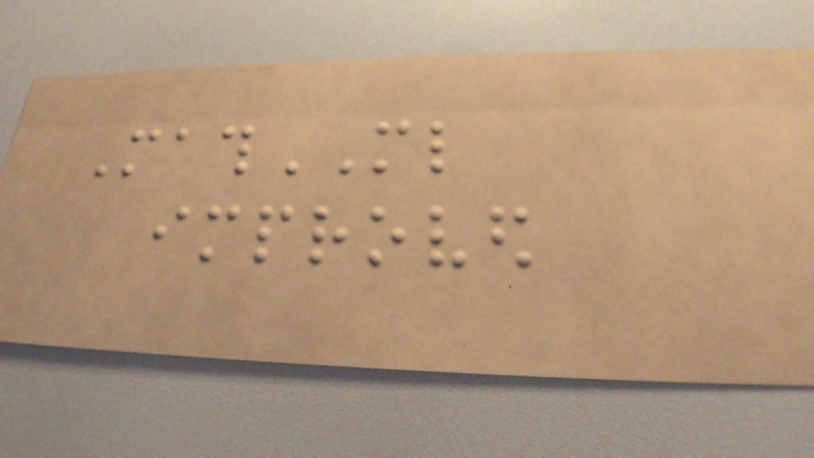MathML
improved
